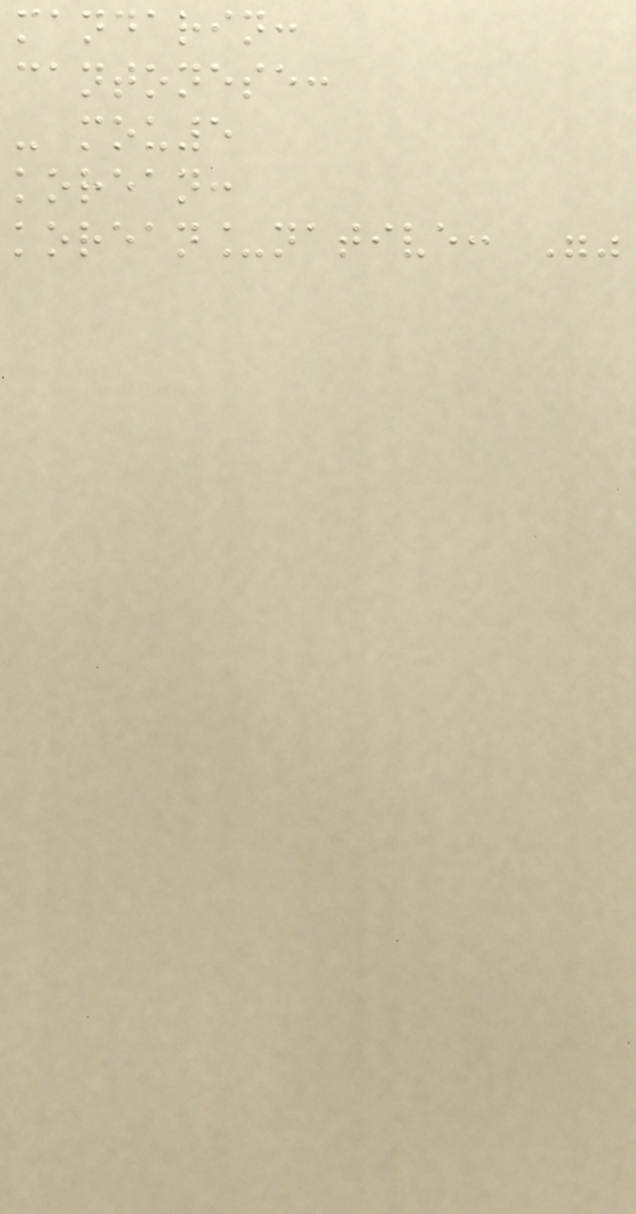mandarin:
cantonese:
- mou5
korean:
korean_native: ""
